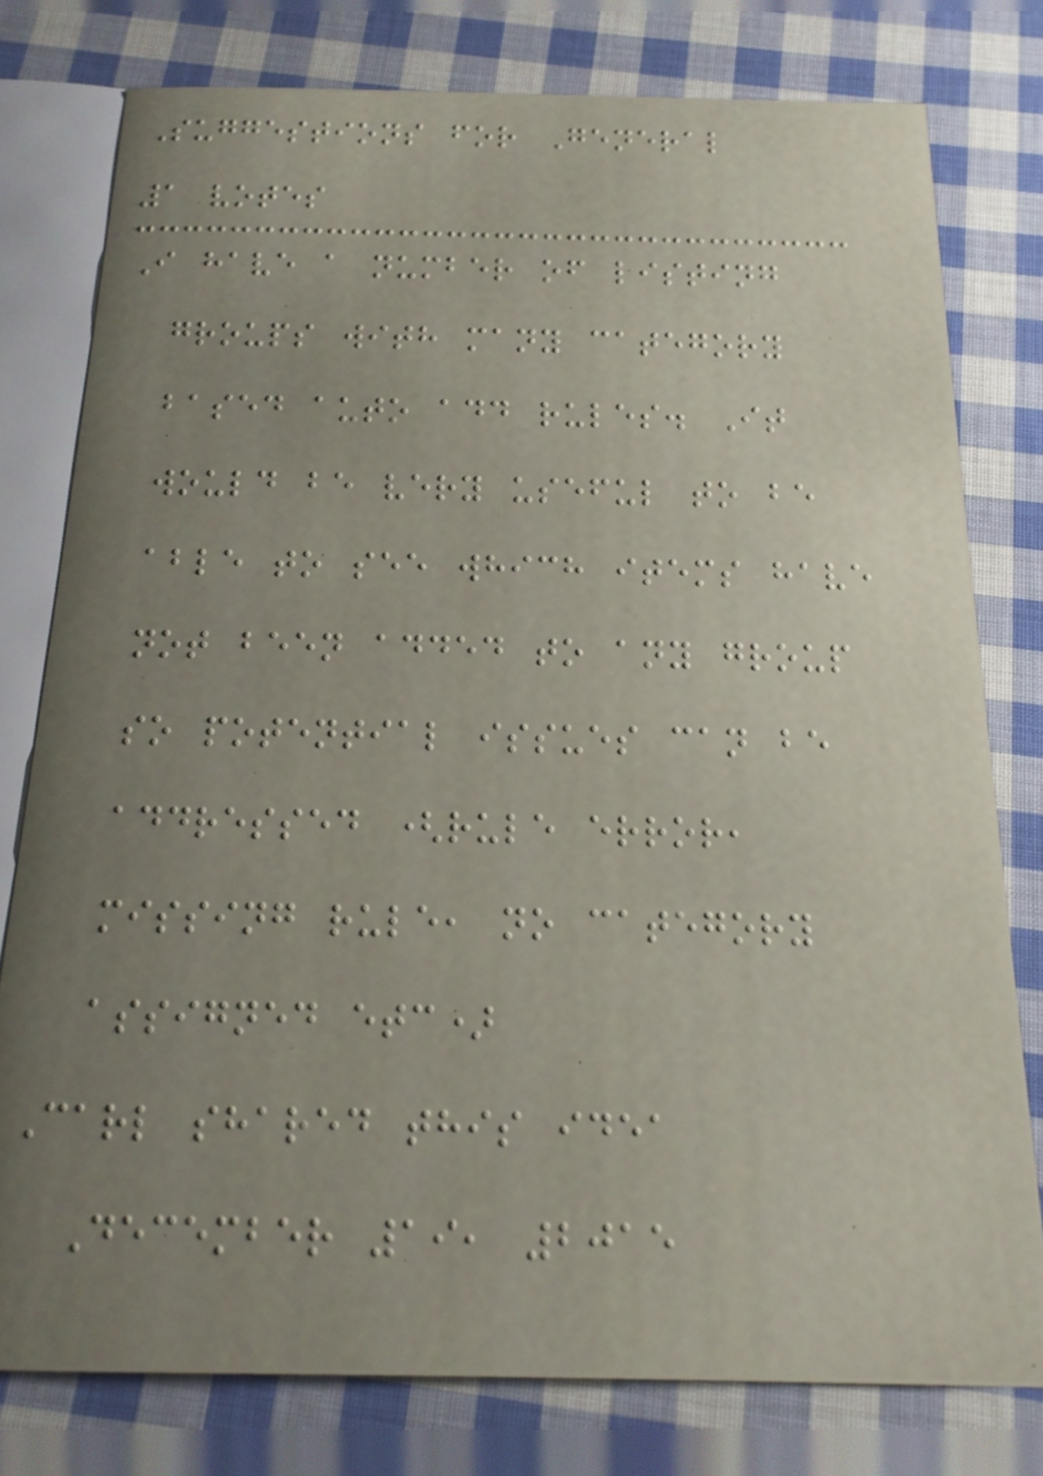Suggestions for General
1 votes
I have a number of listing
groups with many category
based auto add rules. It
would be very useful to be
able to see which items have
not been added to any group
so potential issues can be
addressed (rule error,
missing rule, no category
assigned etc)
Carl shared this idea
December 19, 2015
